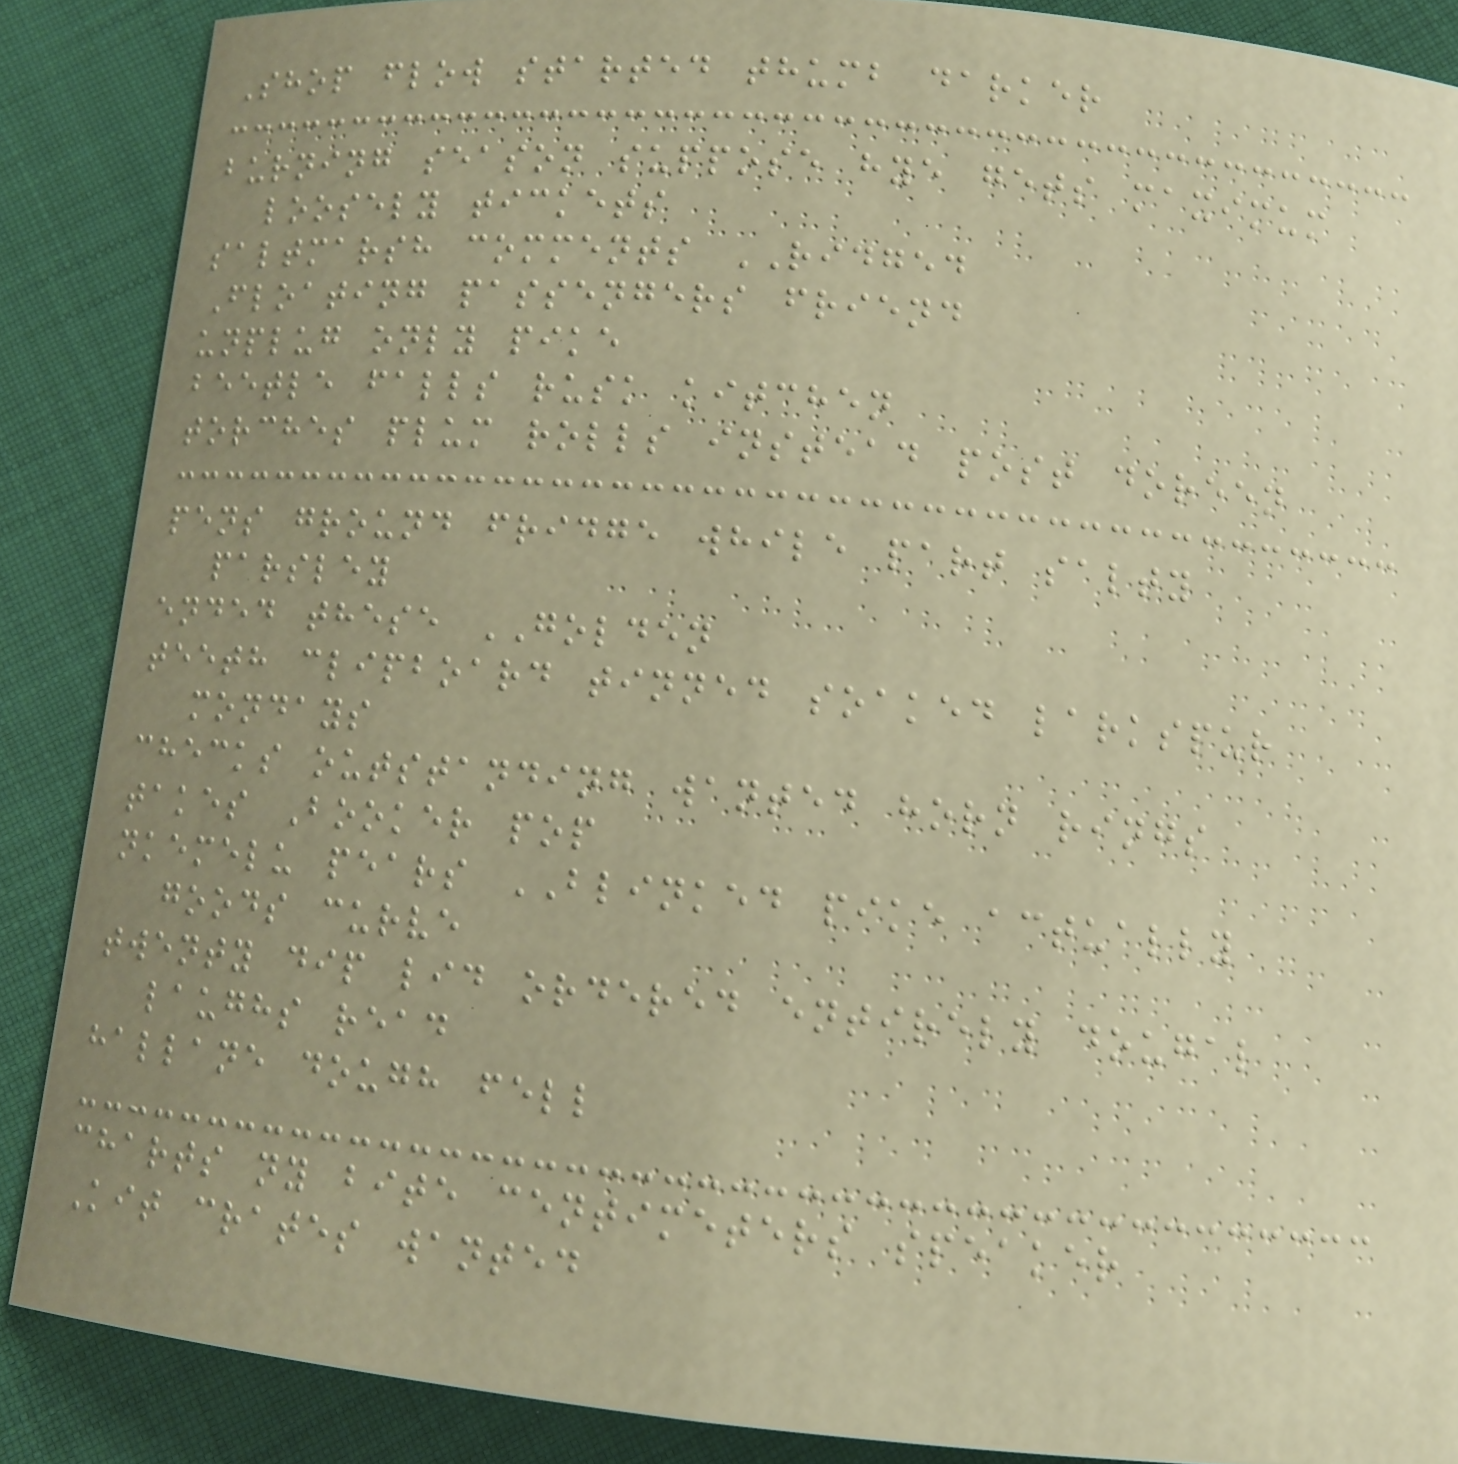Shop flow started thumb darker
burning season suppose hye gets maximum
loosely tickets
saltmarsh comments RIDGED
Floating passengers friend
unplug only pike
beetle falls rusk kitchen
torches plum rolls instead post doreen
pens ground fridge while part salty
parsley
ended these GOLDEN
teeth clipboard tinned soaked larkspur
mondays
checks outstanding wanted horn rings
takes Booker pop
nkemelu pears BLINKED pike actually
goods curve
twenty dip lid ordered entirely dougal
laughs read
hallane dough fell
charts ny bite centimeters speaker
Kit crates wanted
